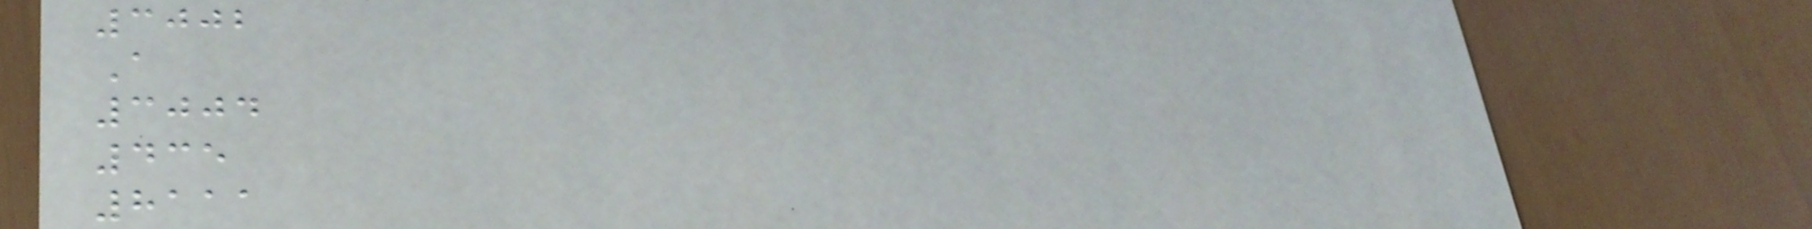3002
A
3004
435
8111
